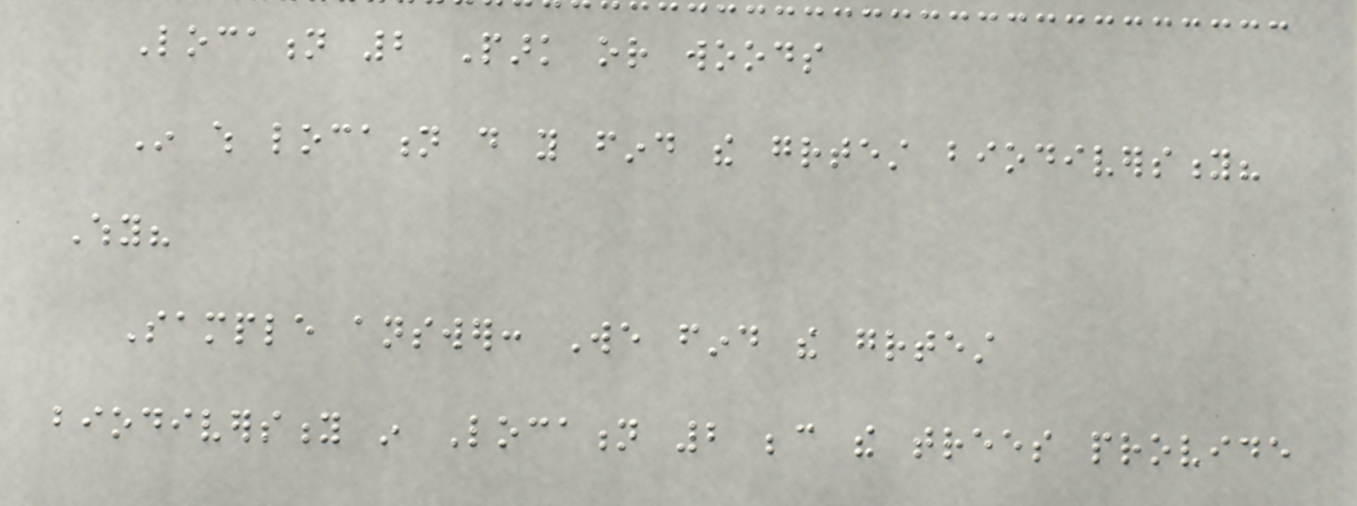Location 2 Park or woods
In which location do you find the greatest biodiversity?
Why?
Sample answer: We find the greatest
biodiversity in Location 2 because the trees provide
